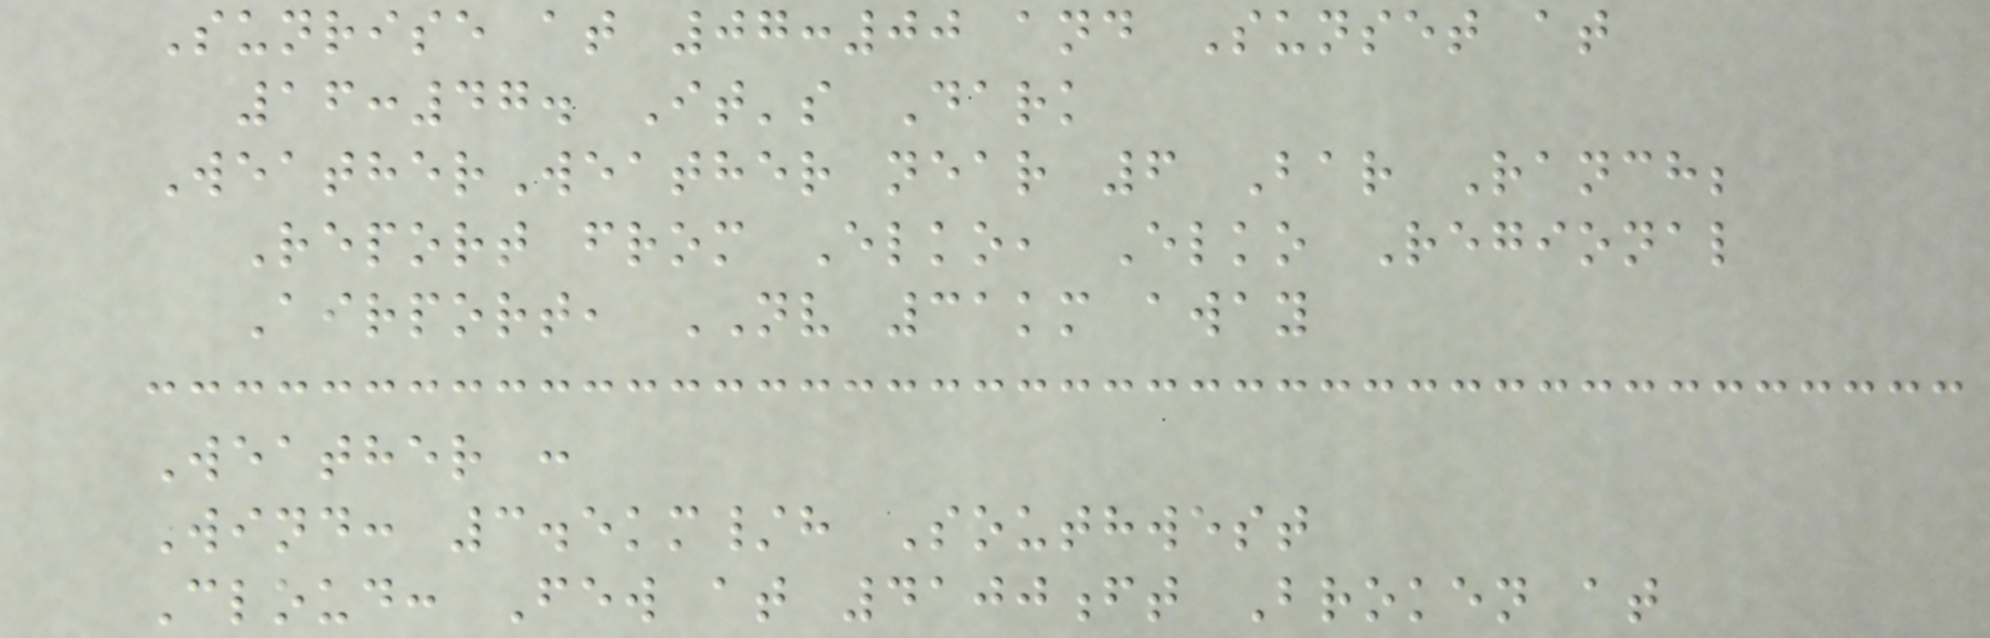Sunrise at 07:00 and Sunset at
16:47. It's Dark
WeatherWeather near 6 Bar Ranch;
Report from Elko, Elko Regional
Airport, NV 31km away
Weather :
Wind: 3.5km/h Southwest
Cloud: Few at 4100ft Broken at
